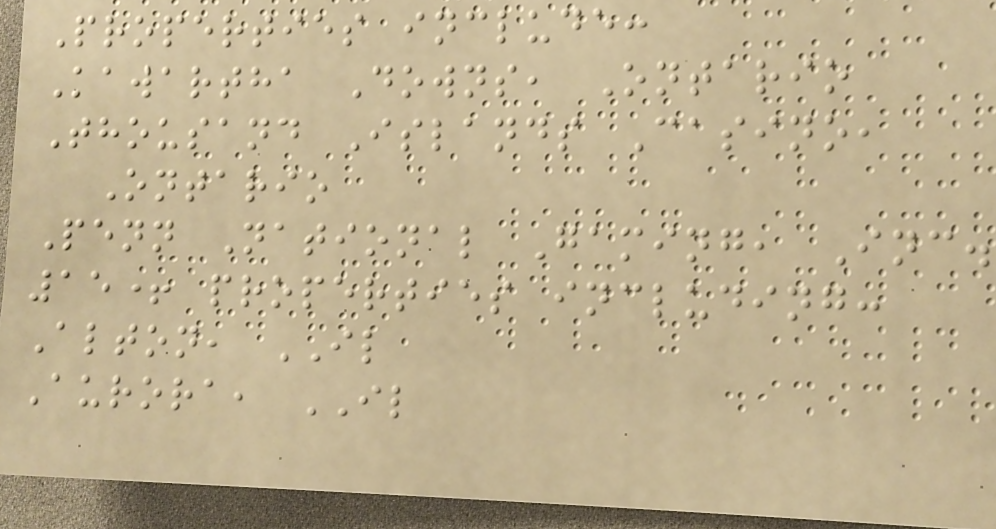Properties include:
Kawartha Downs, Ontario
Thousand Islands Casino,
Ontario
Penn National Gaming, Inc.
15+ properties including:
Alton, IL
Aurora, IL
